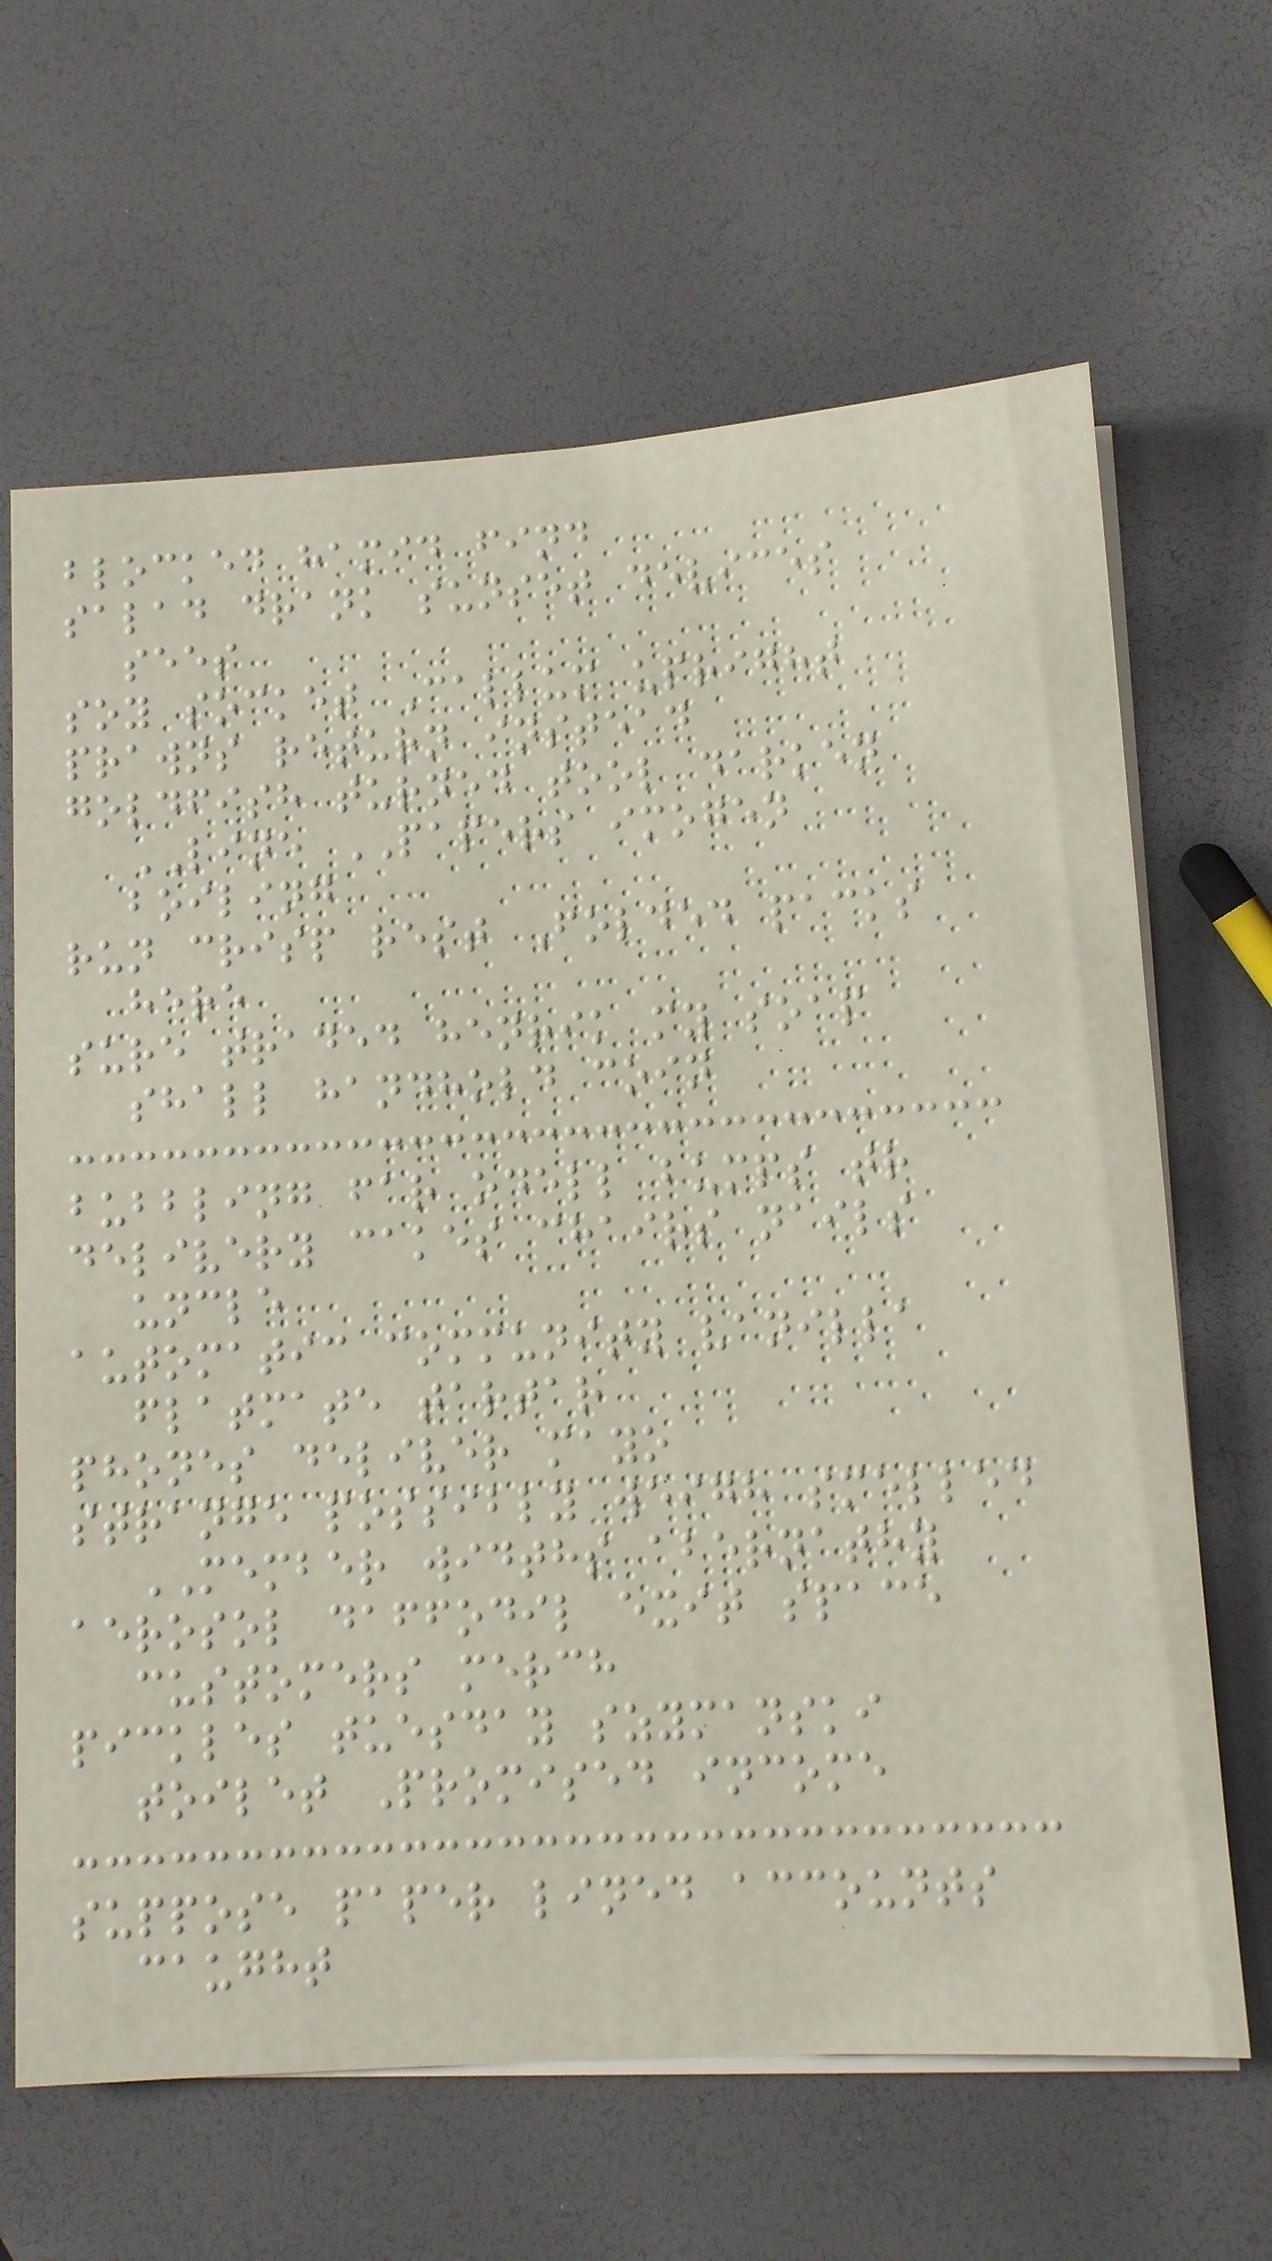blocked hamid find
salad drank sunset devices
sees
soy socket Callum upright
prawns return instead
goldfish turned tool darken
LINE PAPERS imogen
boiling
run crisp rest Folded packs
here
sure traded henrik my soap
shall handhold coin
bubbling far odell bumps tr
delivery cakes chairs nails
uncle
automatic community vanilla
flatmate tartar
phones deliver mayo
strange possibly weigh smelled
MEMBER widths abernathy
aerosol daffodil exit space
customers merch
pickles tuesday szymanski
toilet Promised income
suppose paper lined accounts
caught
